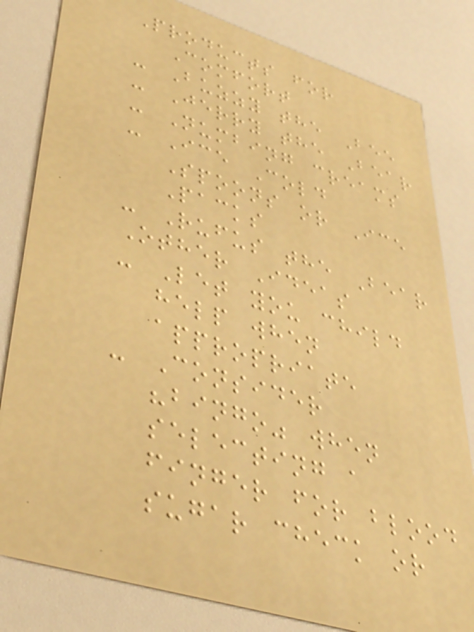Products for
Comfort
- Buzzy the Bee
- Jerry the Bear
- Numbing creams
- Ice Cold
Spoons or Ice
Packs
- Rufus the Bear
Other Ideas
- Let you child
help when
appropriate
- Consider
"bingo" when
selecting a
finger for blood
sugar check or
